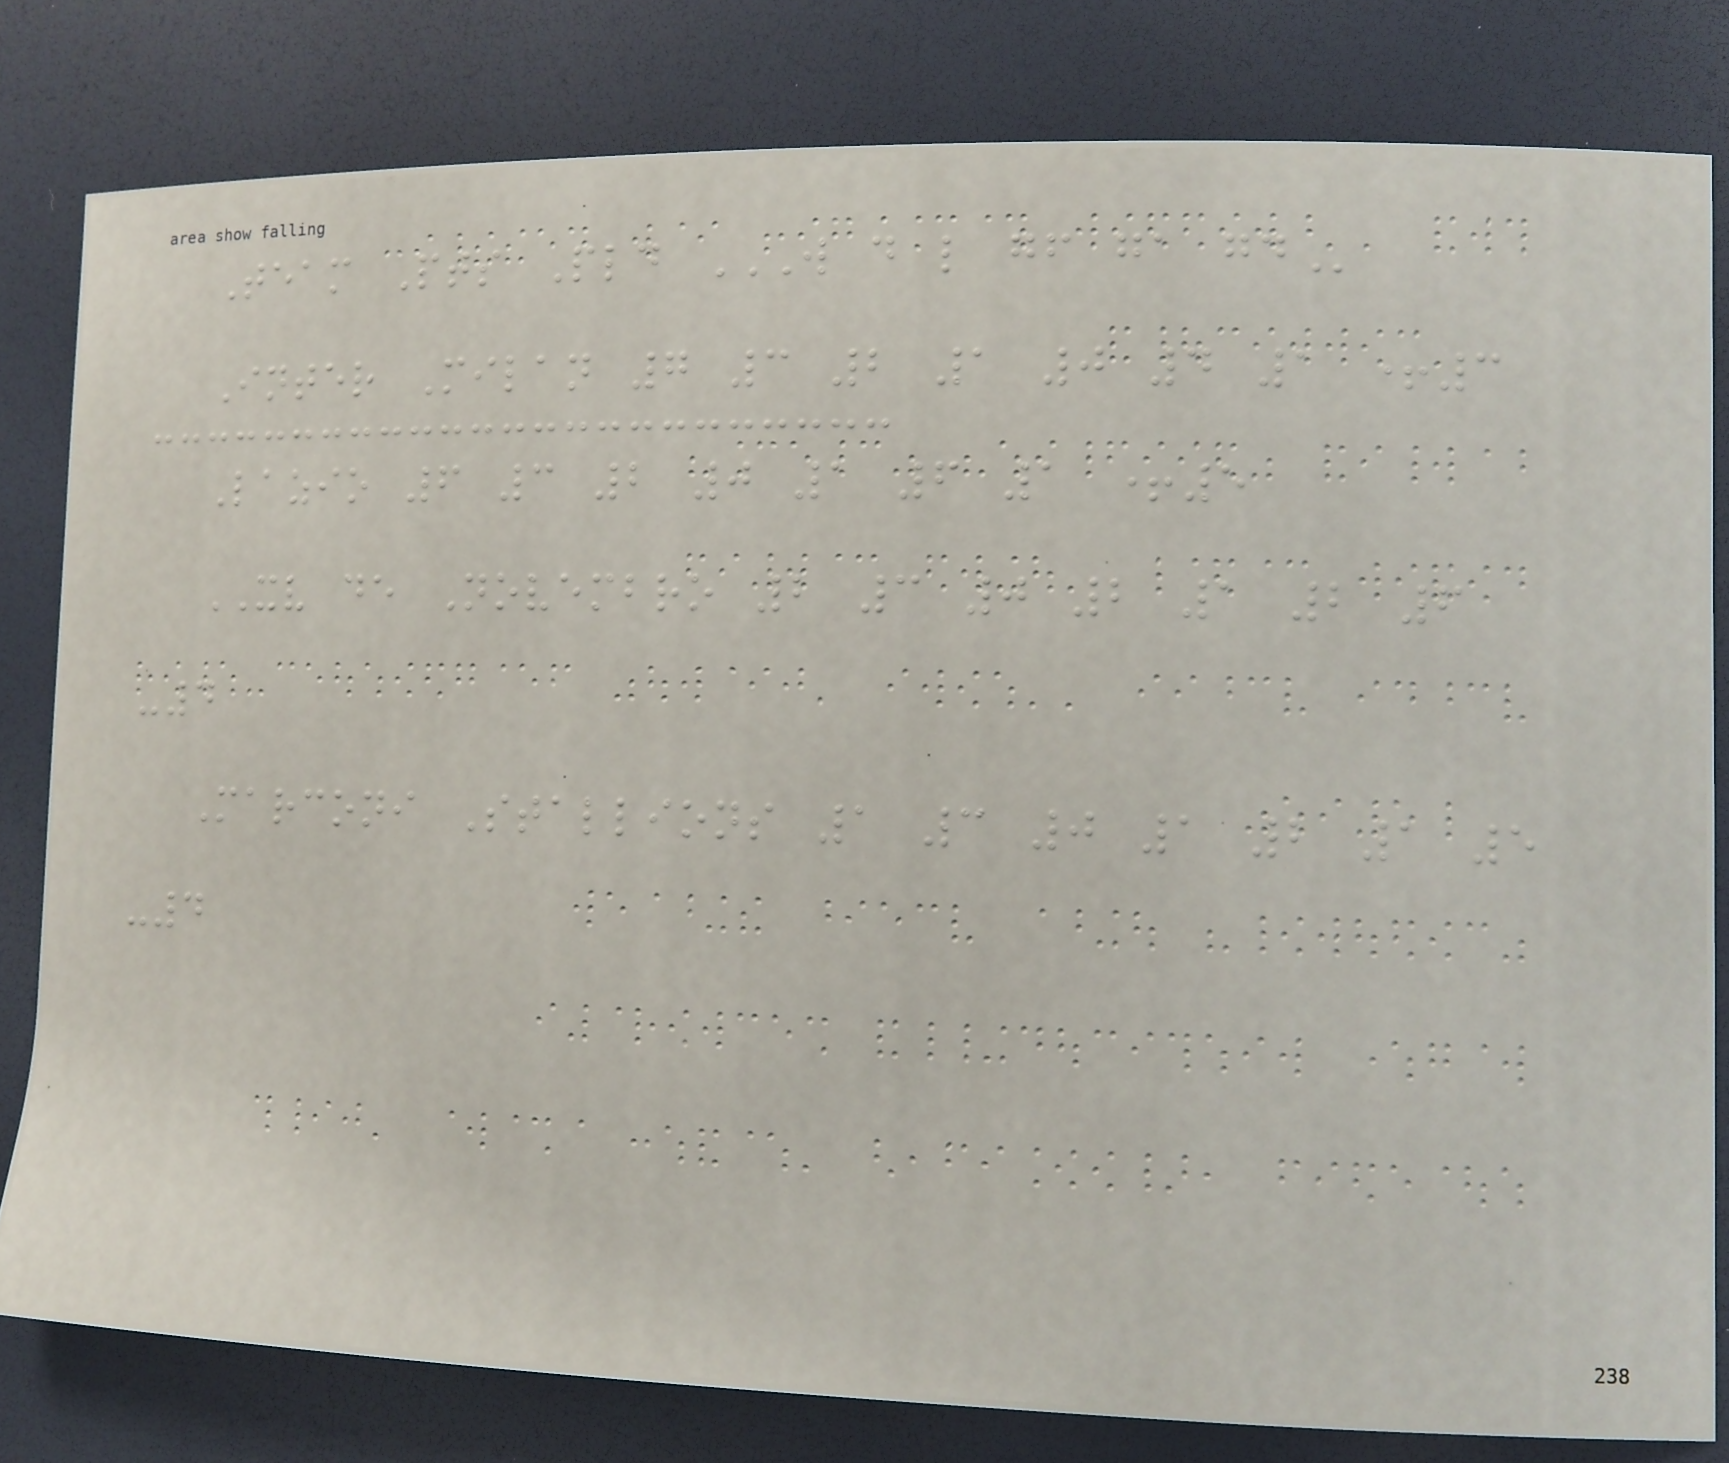Team Pts Pld W D L GF GA GD
Inter Milan 7 3 2 1 0 4 1 +3
Lazio 6 3 2 0 1 6 1 +5
XV de Novembro 2 3 0 2 1 2 6
-4
Marconi Stallions 1 3 0 1 2 1 5
-4
